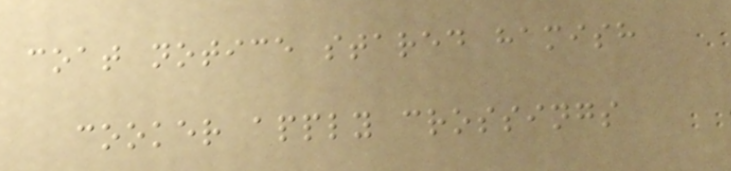coat notice stared hamish
cooker apply crossings
